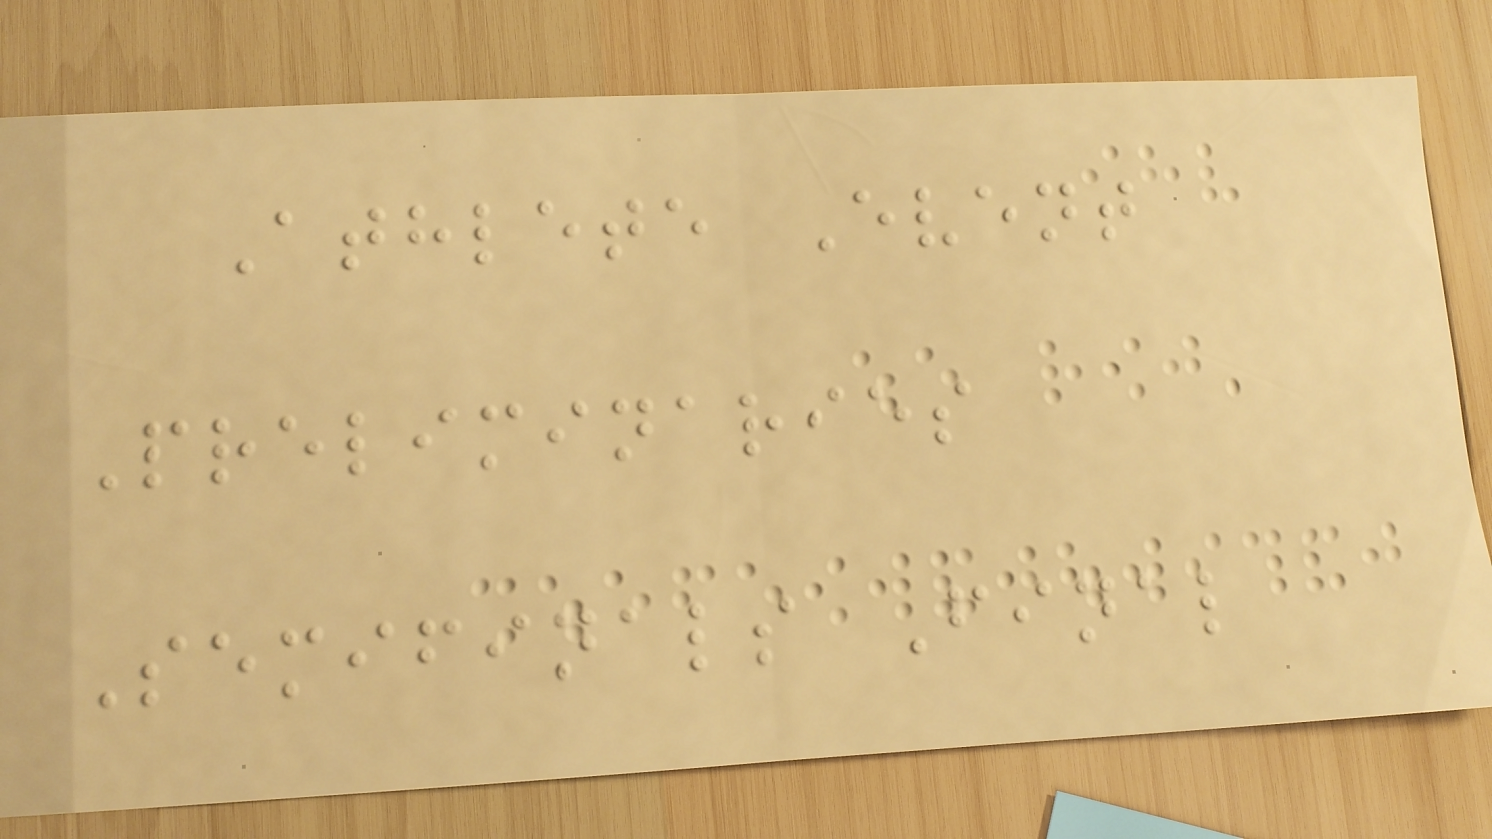Athlete Event
Preliminaries
Semifinals Final
